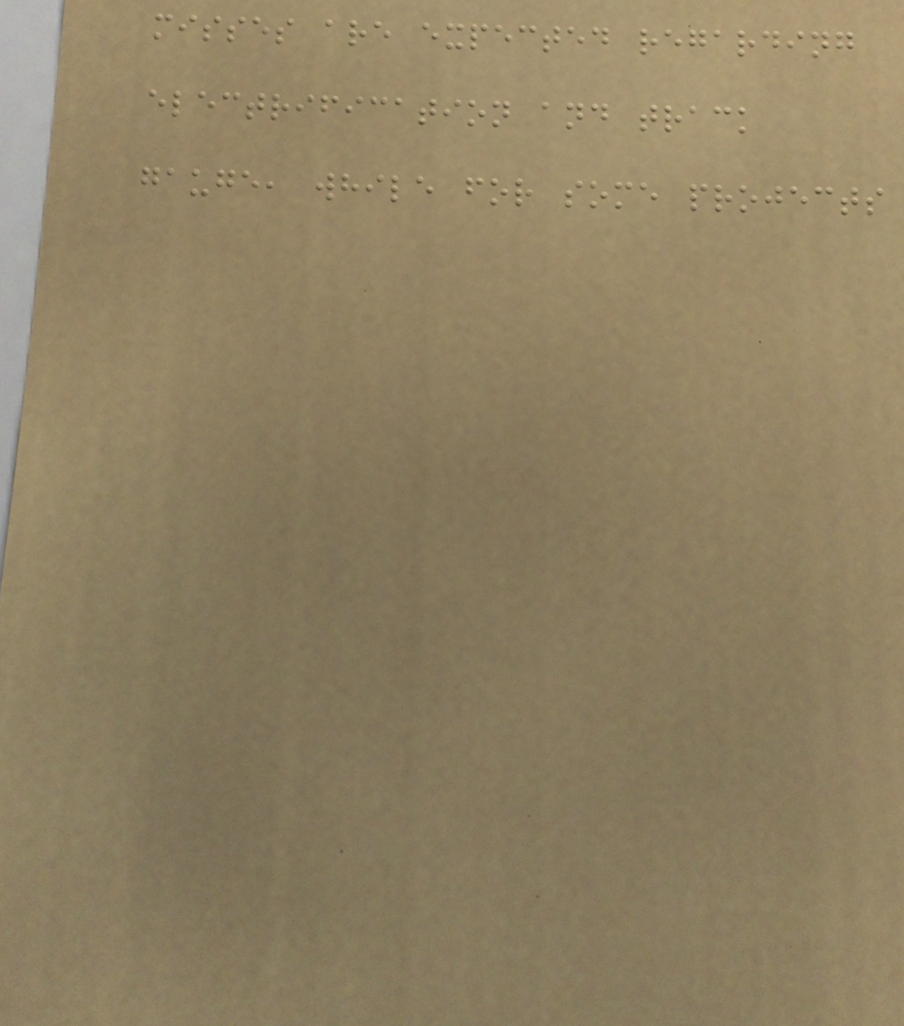misses are expected regarding
electrification and track
gauge, while for some projects
